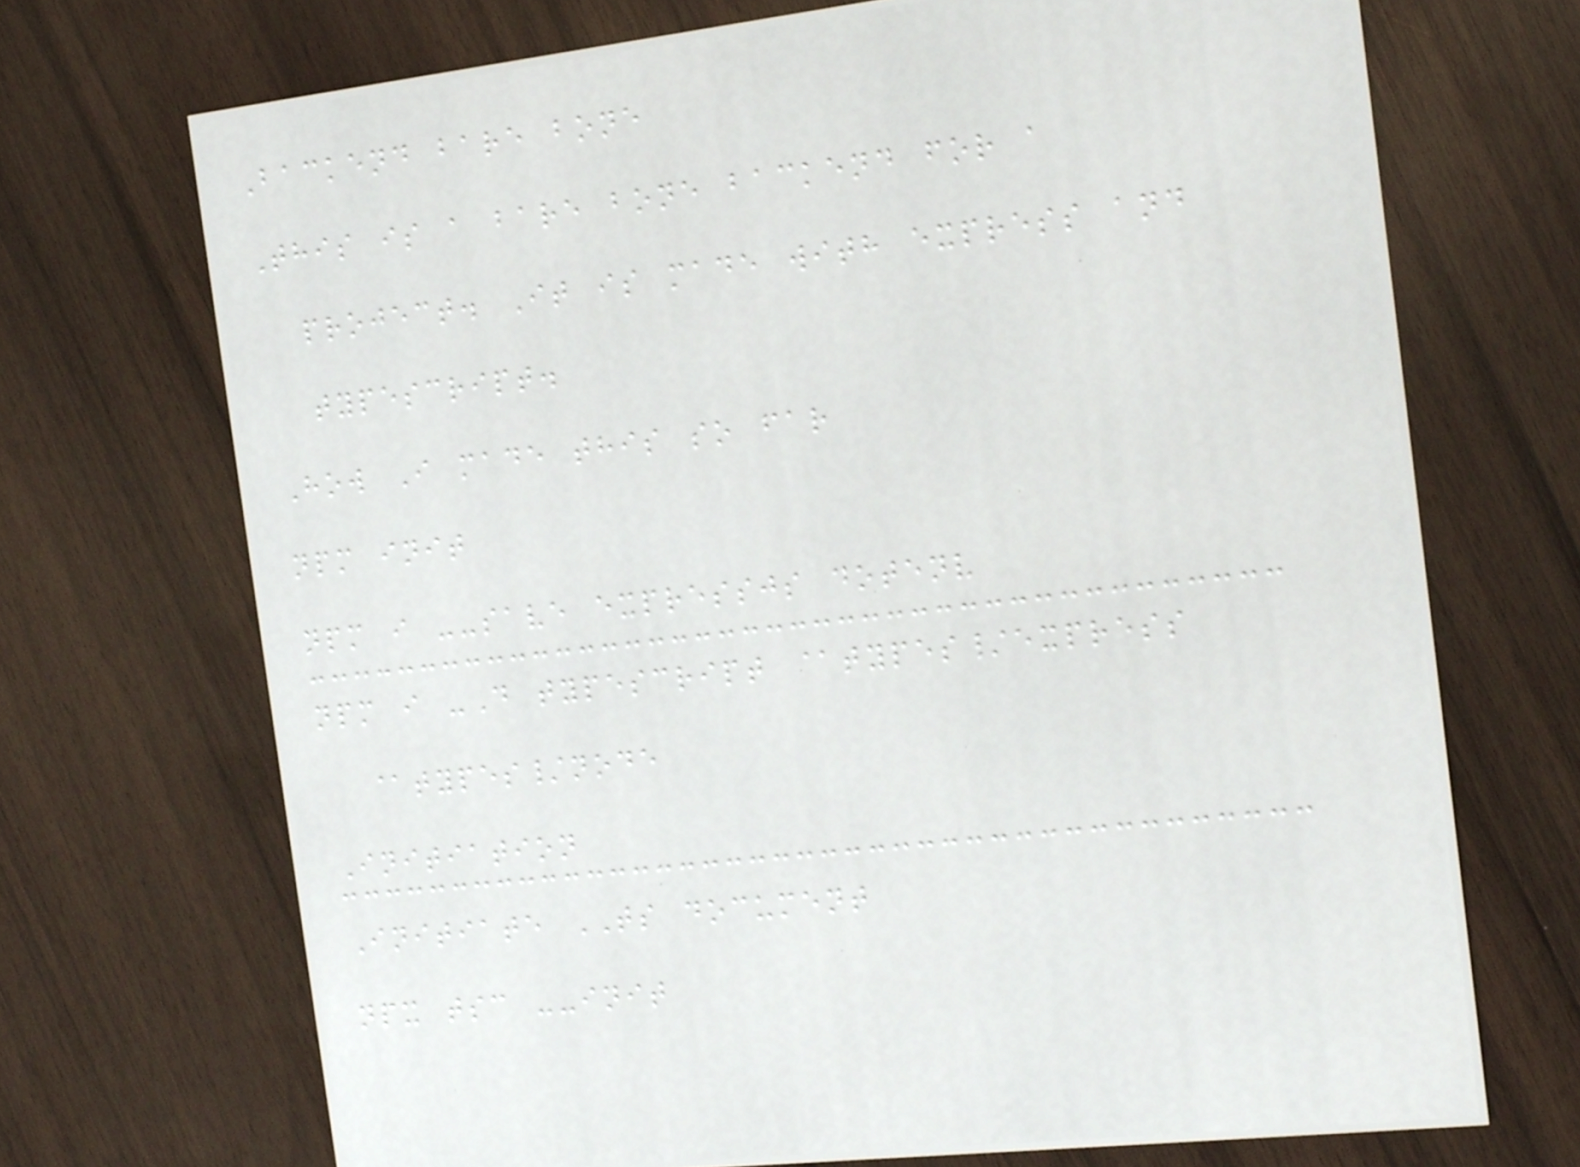Backend bare bone
This is a bare bone backend for a
project. It is made with express and
typescript.
How I made this so far
npm init
npm i --save expressjs dotenv
npm i -D typescript @types/express
@types/node
Initiation
Initiate TS document
npx tsc --init
